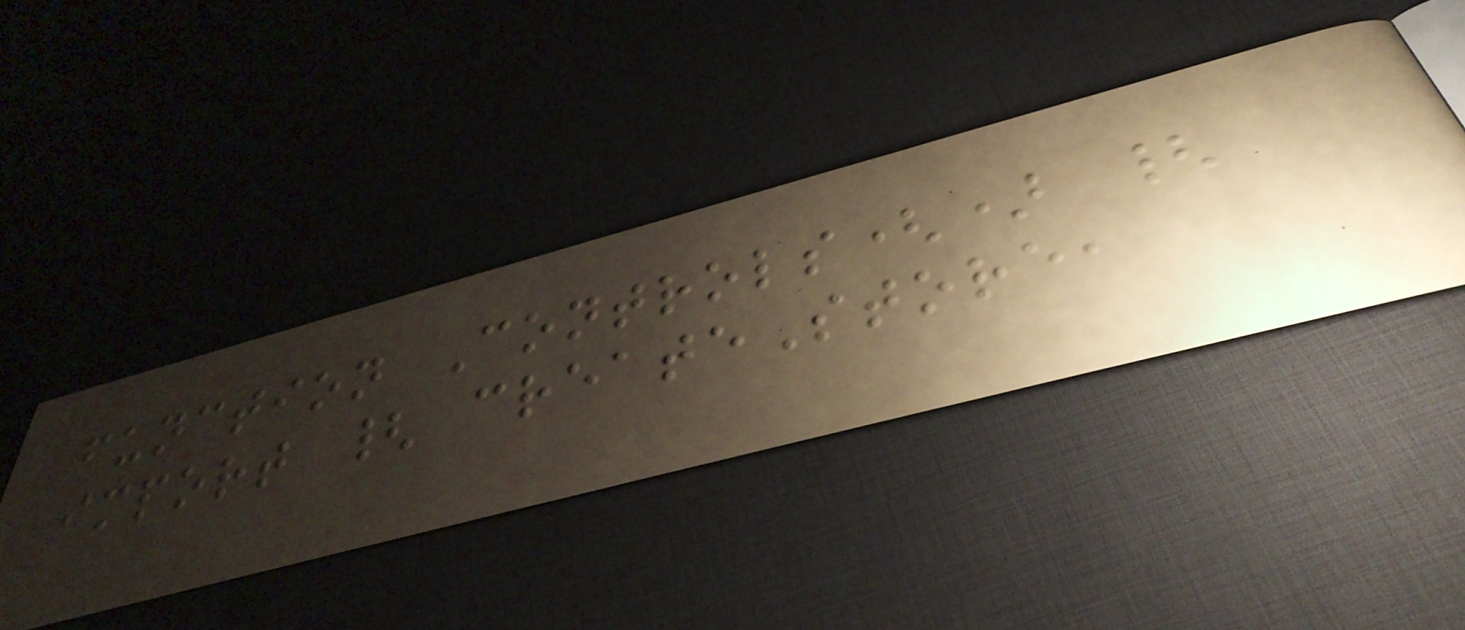function Controls() {
import { createStore,
